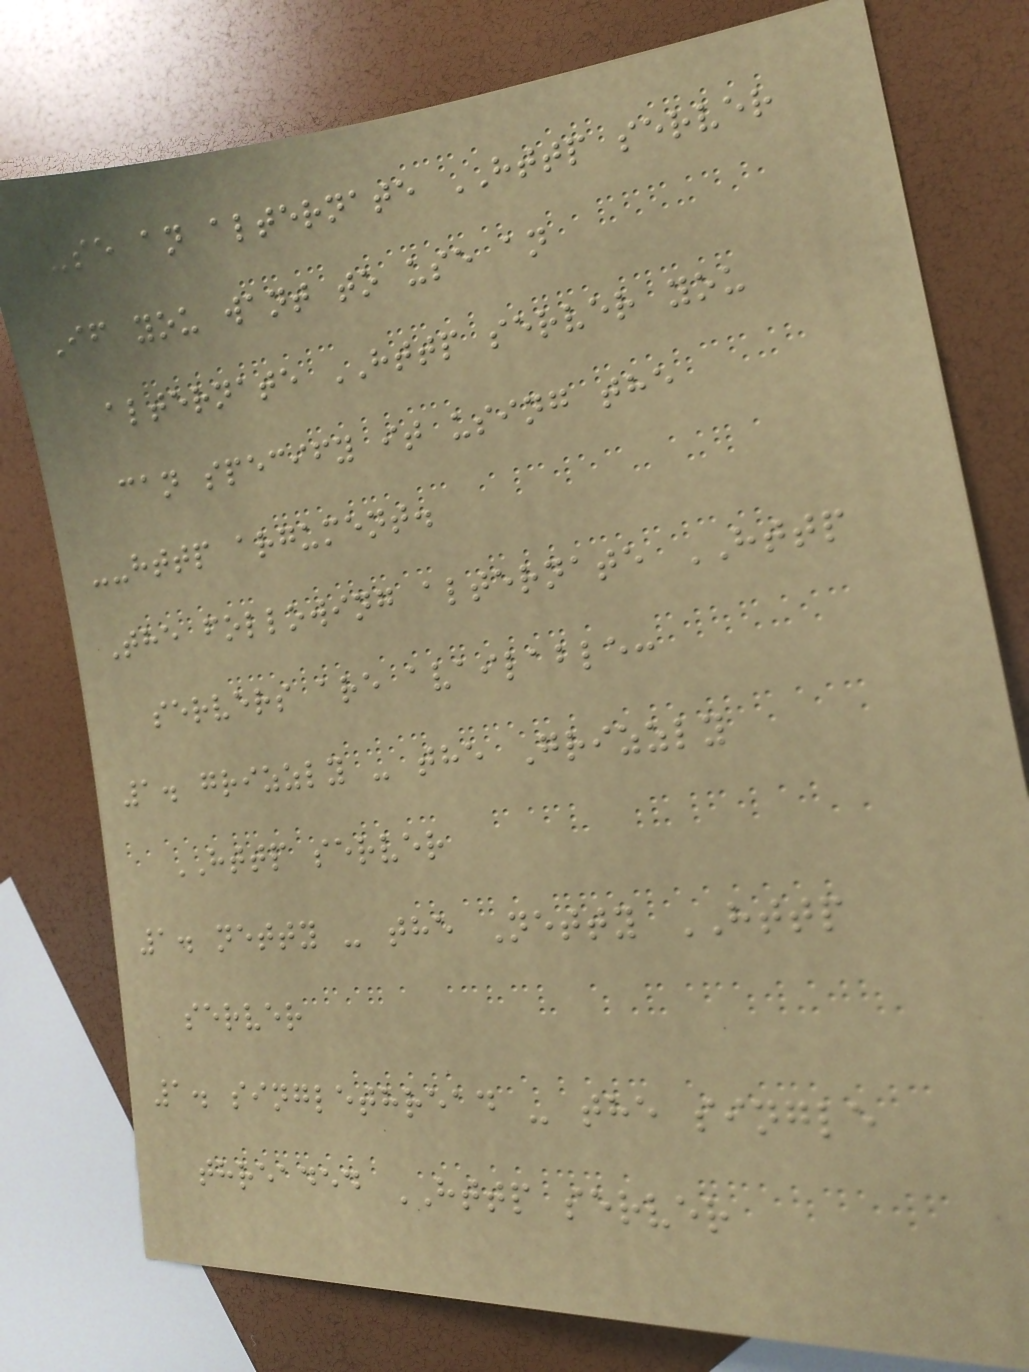Use an alternate HTTP server
If you want to use an
alternate HTTP server you
can specify it using the
--http argument.
The following alternate HTTP
servers are available:
1. grizzly - the Grizzly
HTTP server
1. netty - the Netty HTTP
server
1. singlethread - the single
threaded HTTP server
